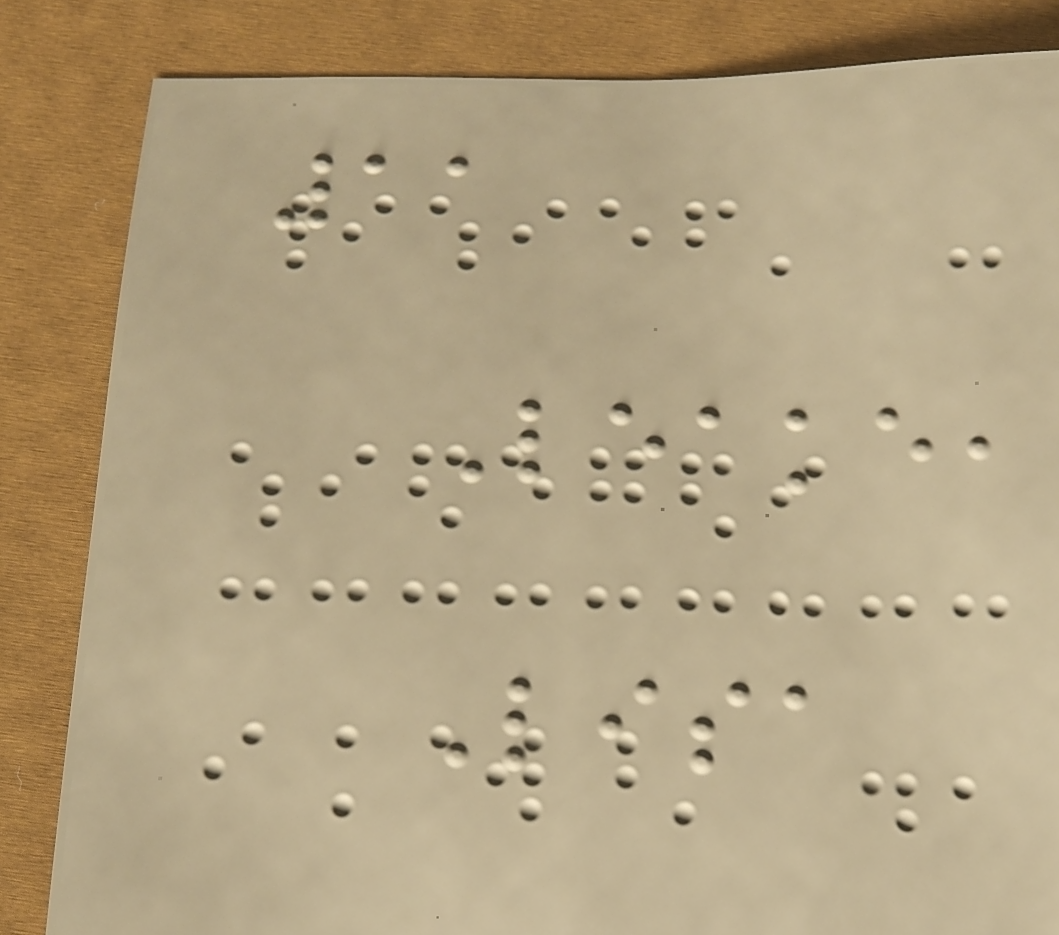11
Leake,
Lisa
